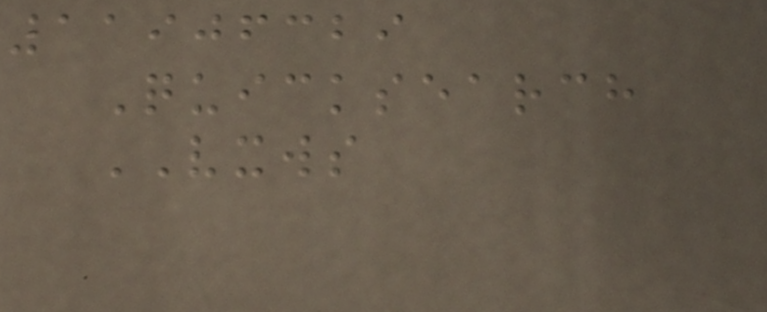11906329
Quicksearch
VXWS
